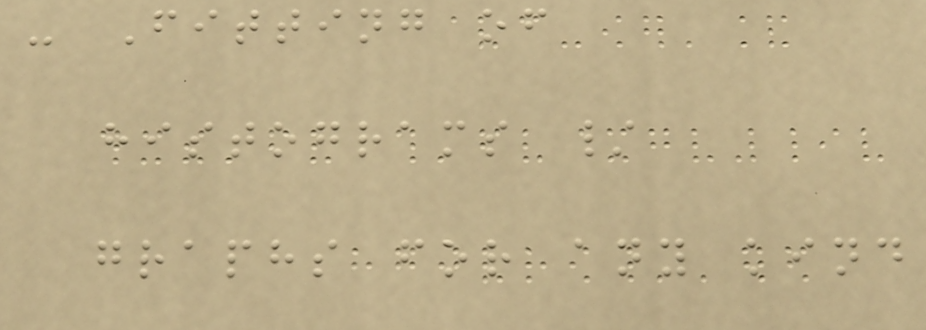- Fitting of
histograms /
graphs for any kind
